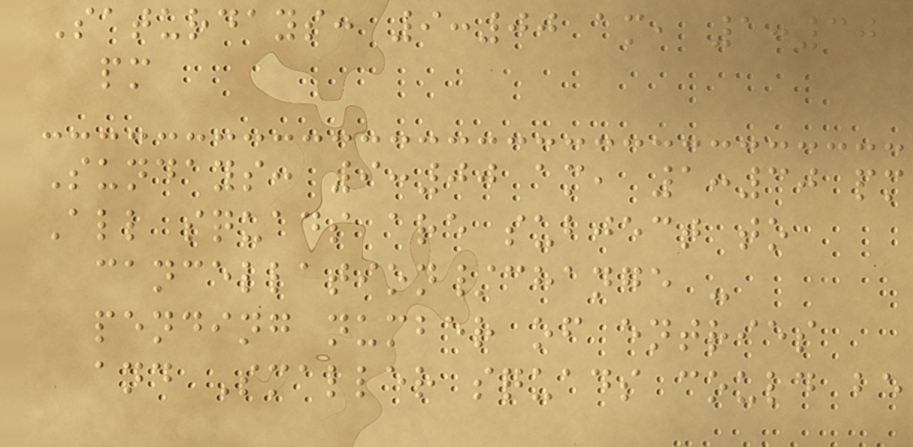Saturdays: 9:00 am, 1:30
pm
Sundays: 9:00 am, 1:30 pm
All squads are subject to
cancellation/change -
pending number of entries
and Smaller squads could be
